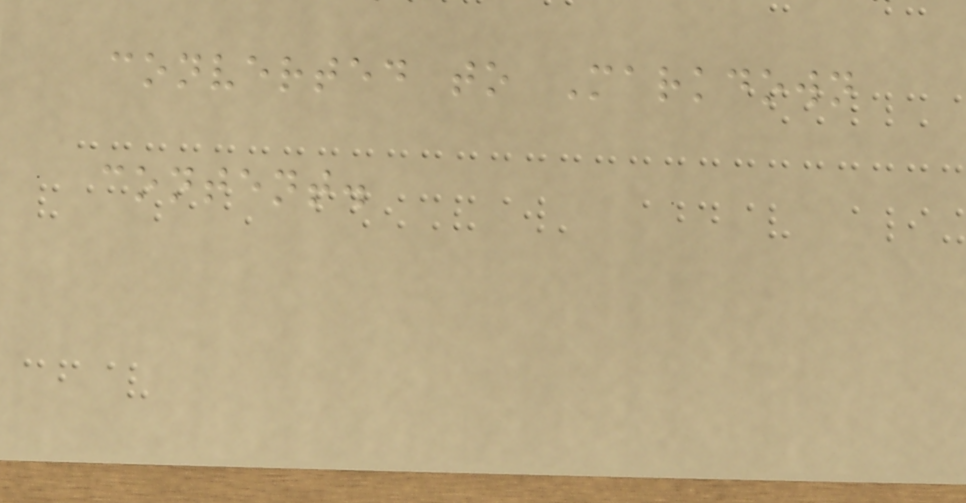converted to Markdown
content.
